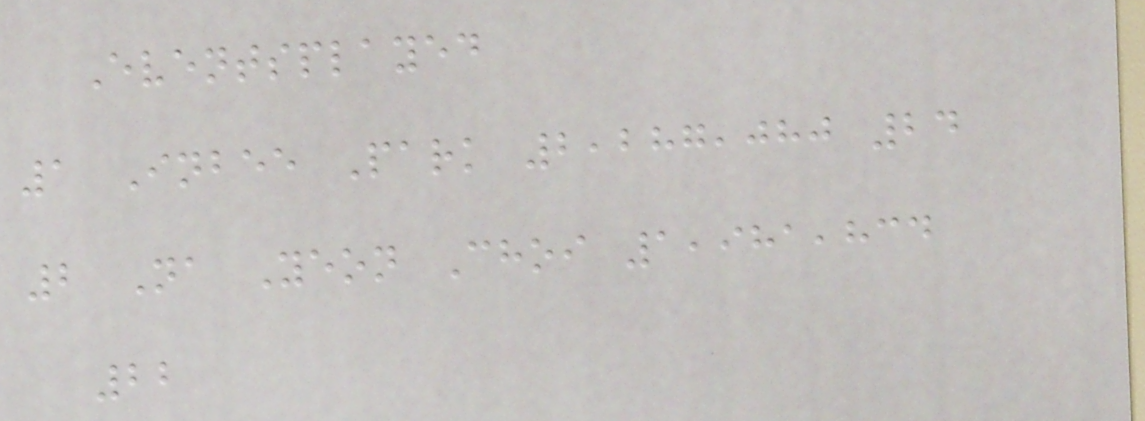Eventsplayed
1 Inbee Park 2,287,080 24
2 Na Yeon Choi 1,981,834
22
